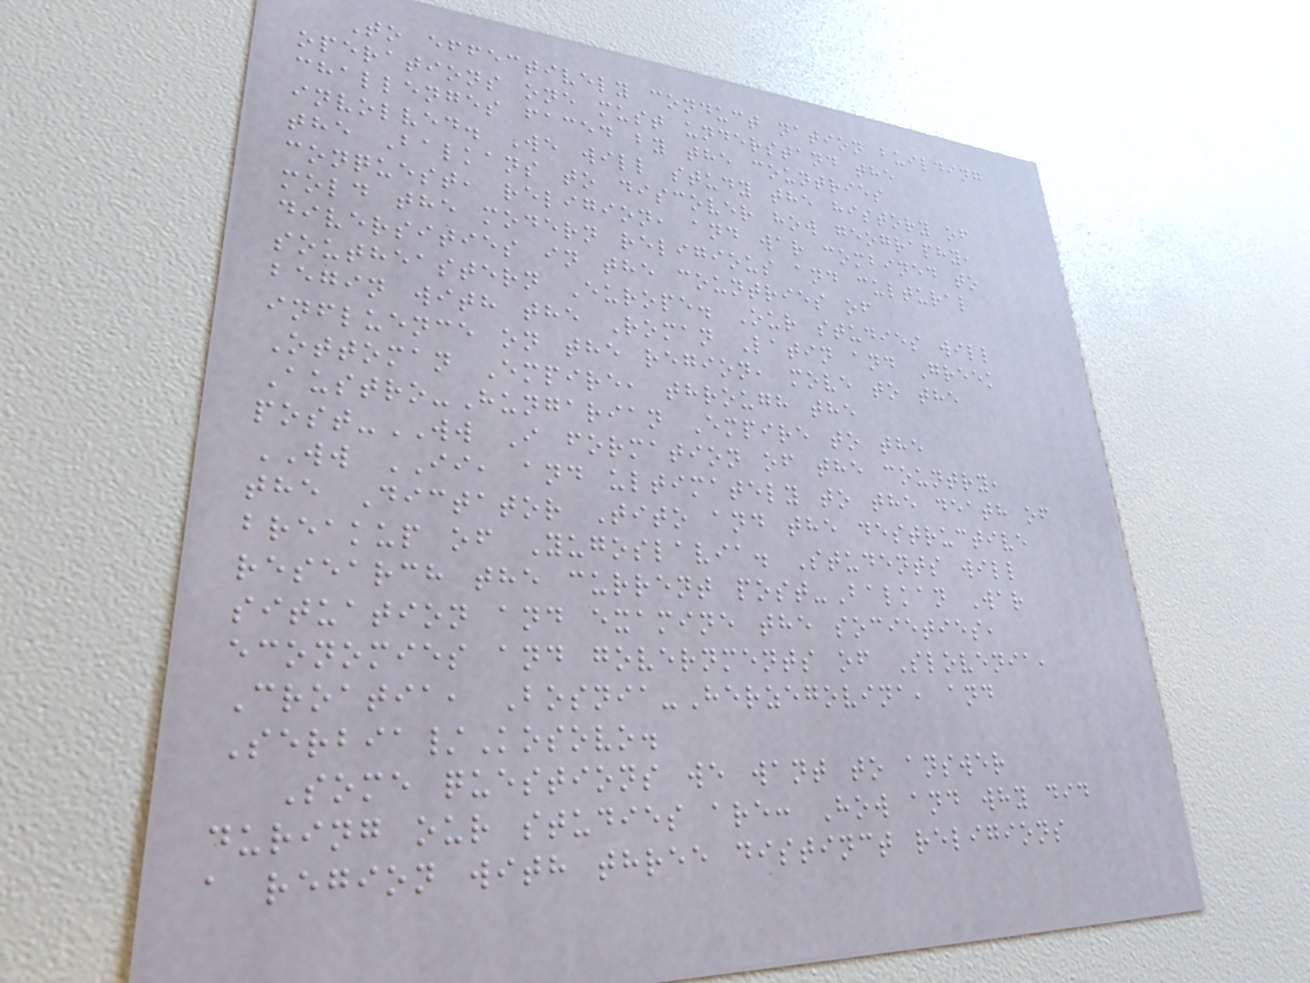To effectively conduct nation building
operations one must understand the
challenges faced by the countries
involved. We will study the history of
the Balkans to discover how geography,
conquest, religion, and war combined to
mold the modern religious and cultural
diversities in the countries of
southeastern Europe. Our studies will
begin with the Roman Latin and Greek
influence on the region, move to the
Ottoman Empire, through the
Austro-Hungarian Empire to the
post-WW I formation of the country,
WW II, and ultimately to the death of
the Dictator Tito and the destructive
breakup of Yugoslavia. Students will
research the current post-Balkan War
situation and examine the societies,
economies and governments of Slovenia,
Croatia, Bosnia-Herzegovina, and
Serbia/Kosovo.
Some questions we want to answer
during our studies are: How and why did
a region with three distinct religions
